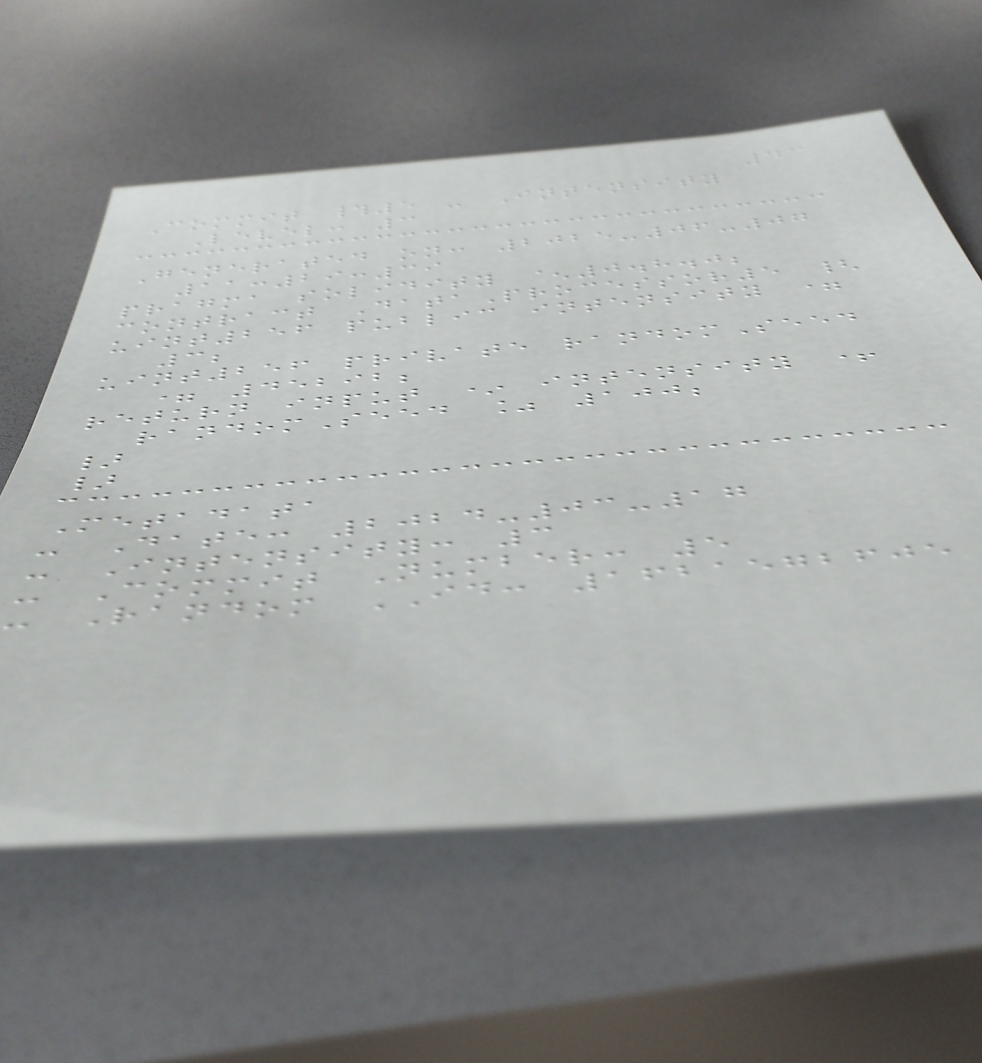43
Commit #5 - Intensity
Level: 3
Generated on: 2025-06-07
11:29:39
pragma solidity ^0.8.0;
contract DataProcessor5 {
uint256 public intensity =
3;
uint256 private randomSeed
= 45292;
return input * intensity +
randomSeed % 100;
}
}
Metadata
- Date: 2024-03-17
- Intensity: 3
- Commit Number: 5
- Random ID: 1621572605
